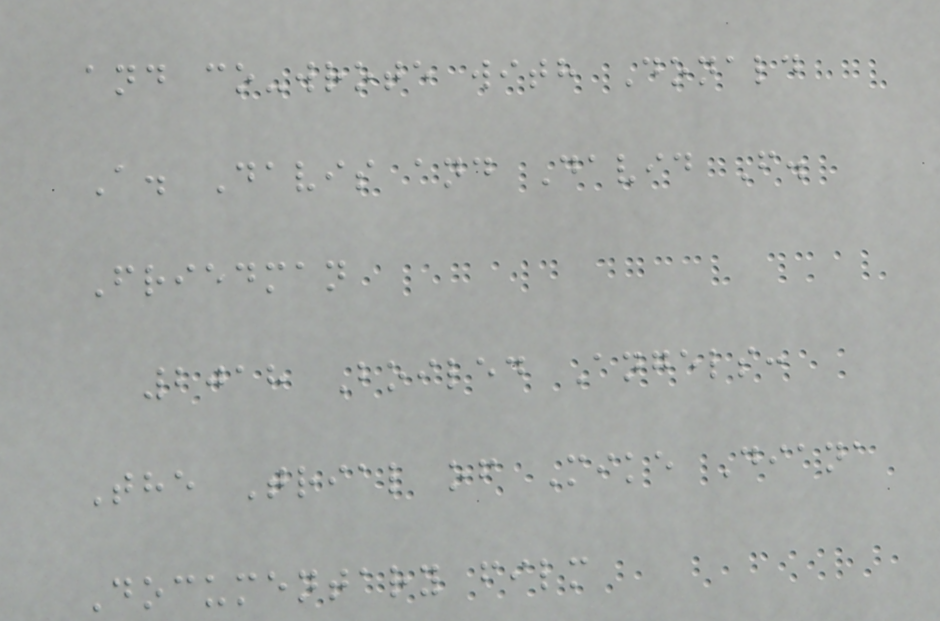and co-wrote with Donald
A. Davis and David F.
Friedman
2018 Boiled Angels:
The Trial of Mike Diana
Documentary film
